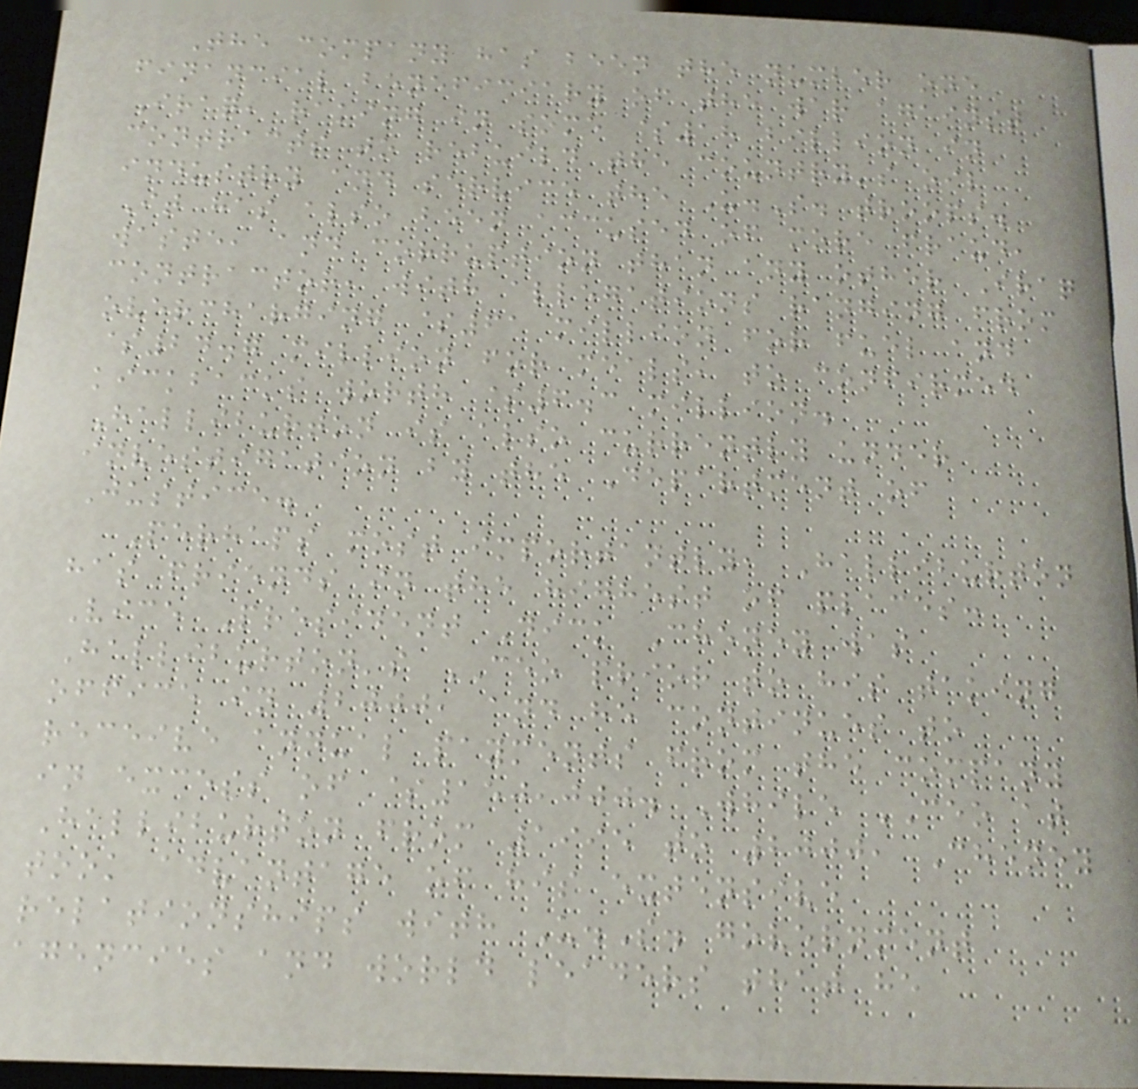The company has been the number one
financial beneficiary of the war against
Iraq, raking in some $18 billion in
contracts to rebuild the country's oil
industry and service the U.S. troops.
It has also been accused of more fraud,
waste, and corruption than any other Iraq
contractor, with allegations ranging from
overcharging $61 million for fuel and
$24.7 million for meals, to confirmed
kickbacks worth $6.3 million.
Halliburton is also currently under
investigation by the Department of
Justice.
Perhaps most importantly, Halliburton
has friends in the highest of places:
Vice President Dick Cheney was
Halliburton's CEO prior to his taking
office in 2000, and he continues to
receive annual payments from the company
in excess of $150,000. While CEO at
Halliburton from 1995 to 2000, Cheney
took advantage of his extensive
relationships with U.S. government
agencies and world leaders that he
